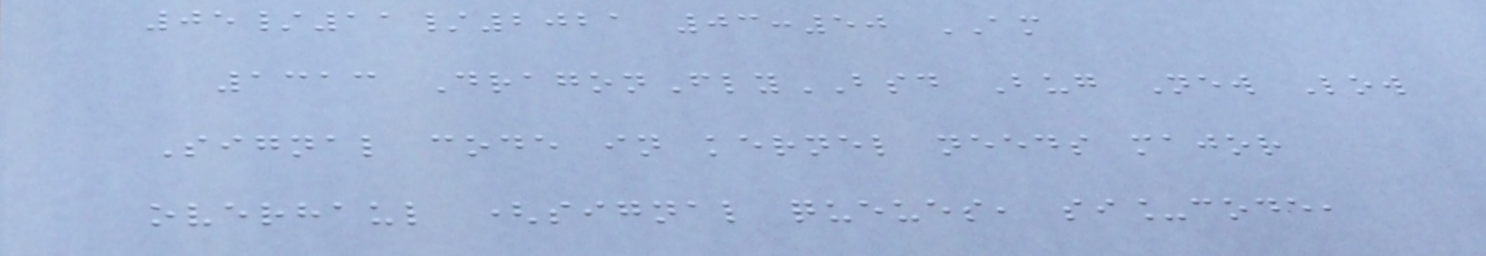05/11/2021 03:50 AM
1313 DragonFlyBSD Bug New Low
Signal code in kernel needs major
overhaul (signal queues, si_code,
